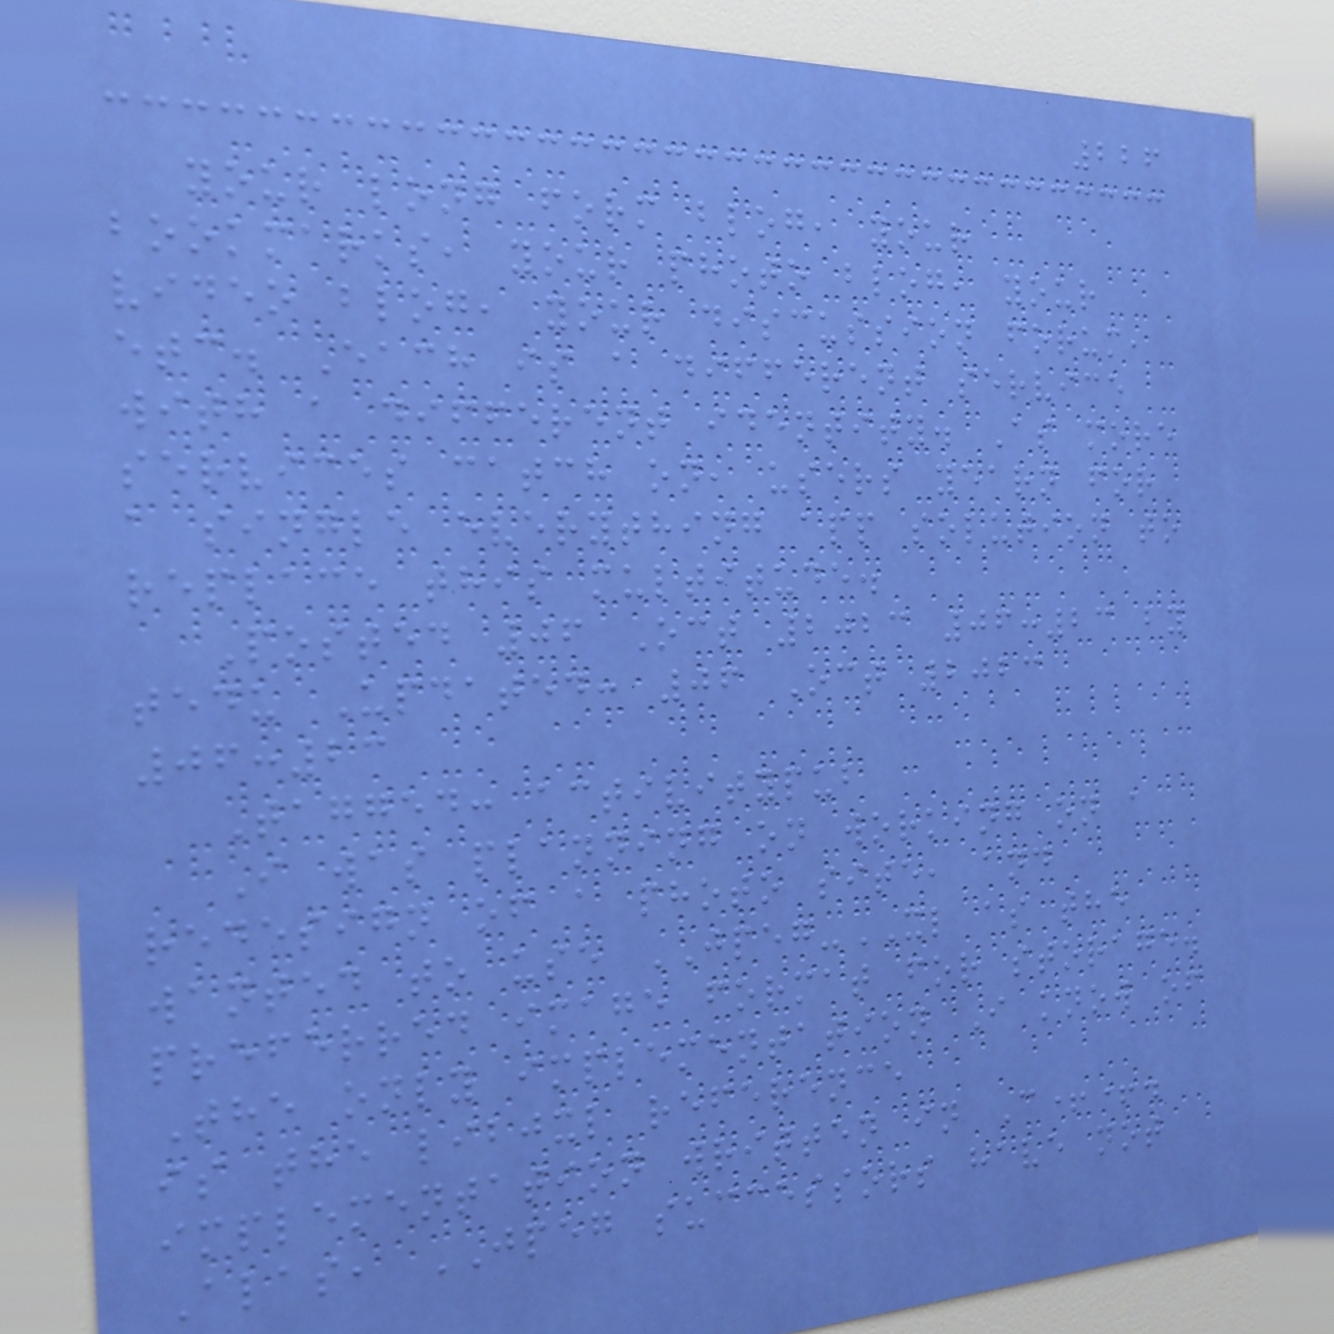226
your long form blog, your
bookmarks, your photo blog, your
video blog, your discussion forum,
etc. Each is a different service
with a different identity. As more
services catch on, users yearn for
a single everything app solution to
replace this multitude.
Posted 06 Oct 2023 06:23 by
tedu Updated: 06 Oct 2023
06:23
Tagged: activitypub
I was planning on working on a
redesign of a photo site, and
wanted to use JPEG-XL as the
preferred image format for storage.
The only implementation I know of
is the libjxl reference
implementation written in C++.
Alas, JPEG successors have not
